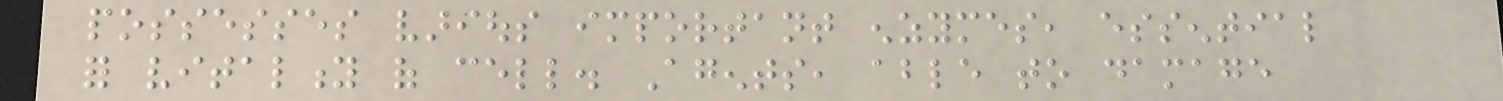possesses various important enzymes, essential
for vitality of cell. Agents, able to damage
